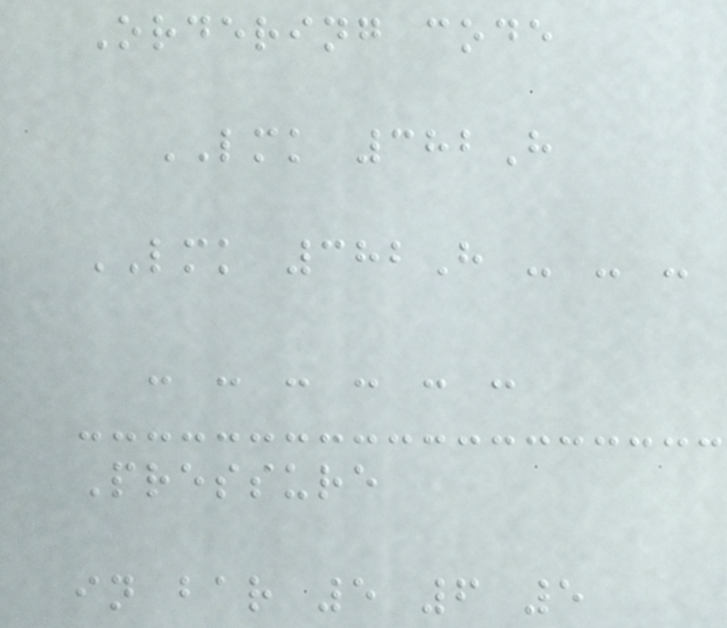Ordering code
LMK 382H
LMK 382H - - -
- - - - - -
Pressure
in bar 5 6 5
